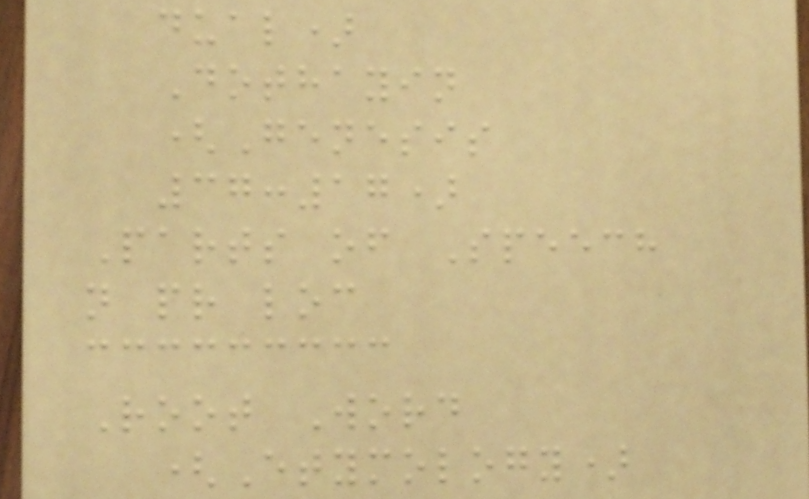dual)
Dothayin
(Genesis
37:17)
Parts of Speech
n pr loc
Root Word
(Etymology)
